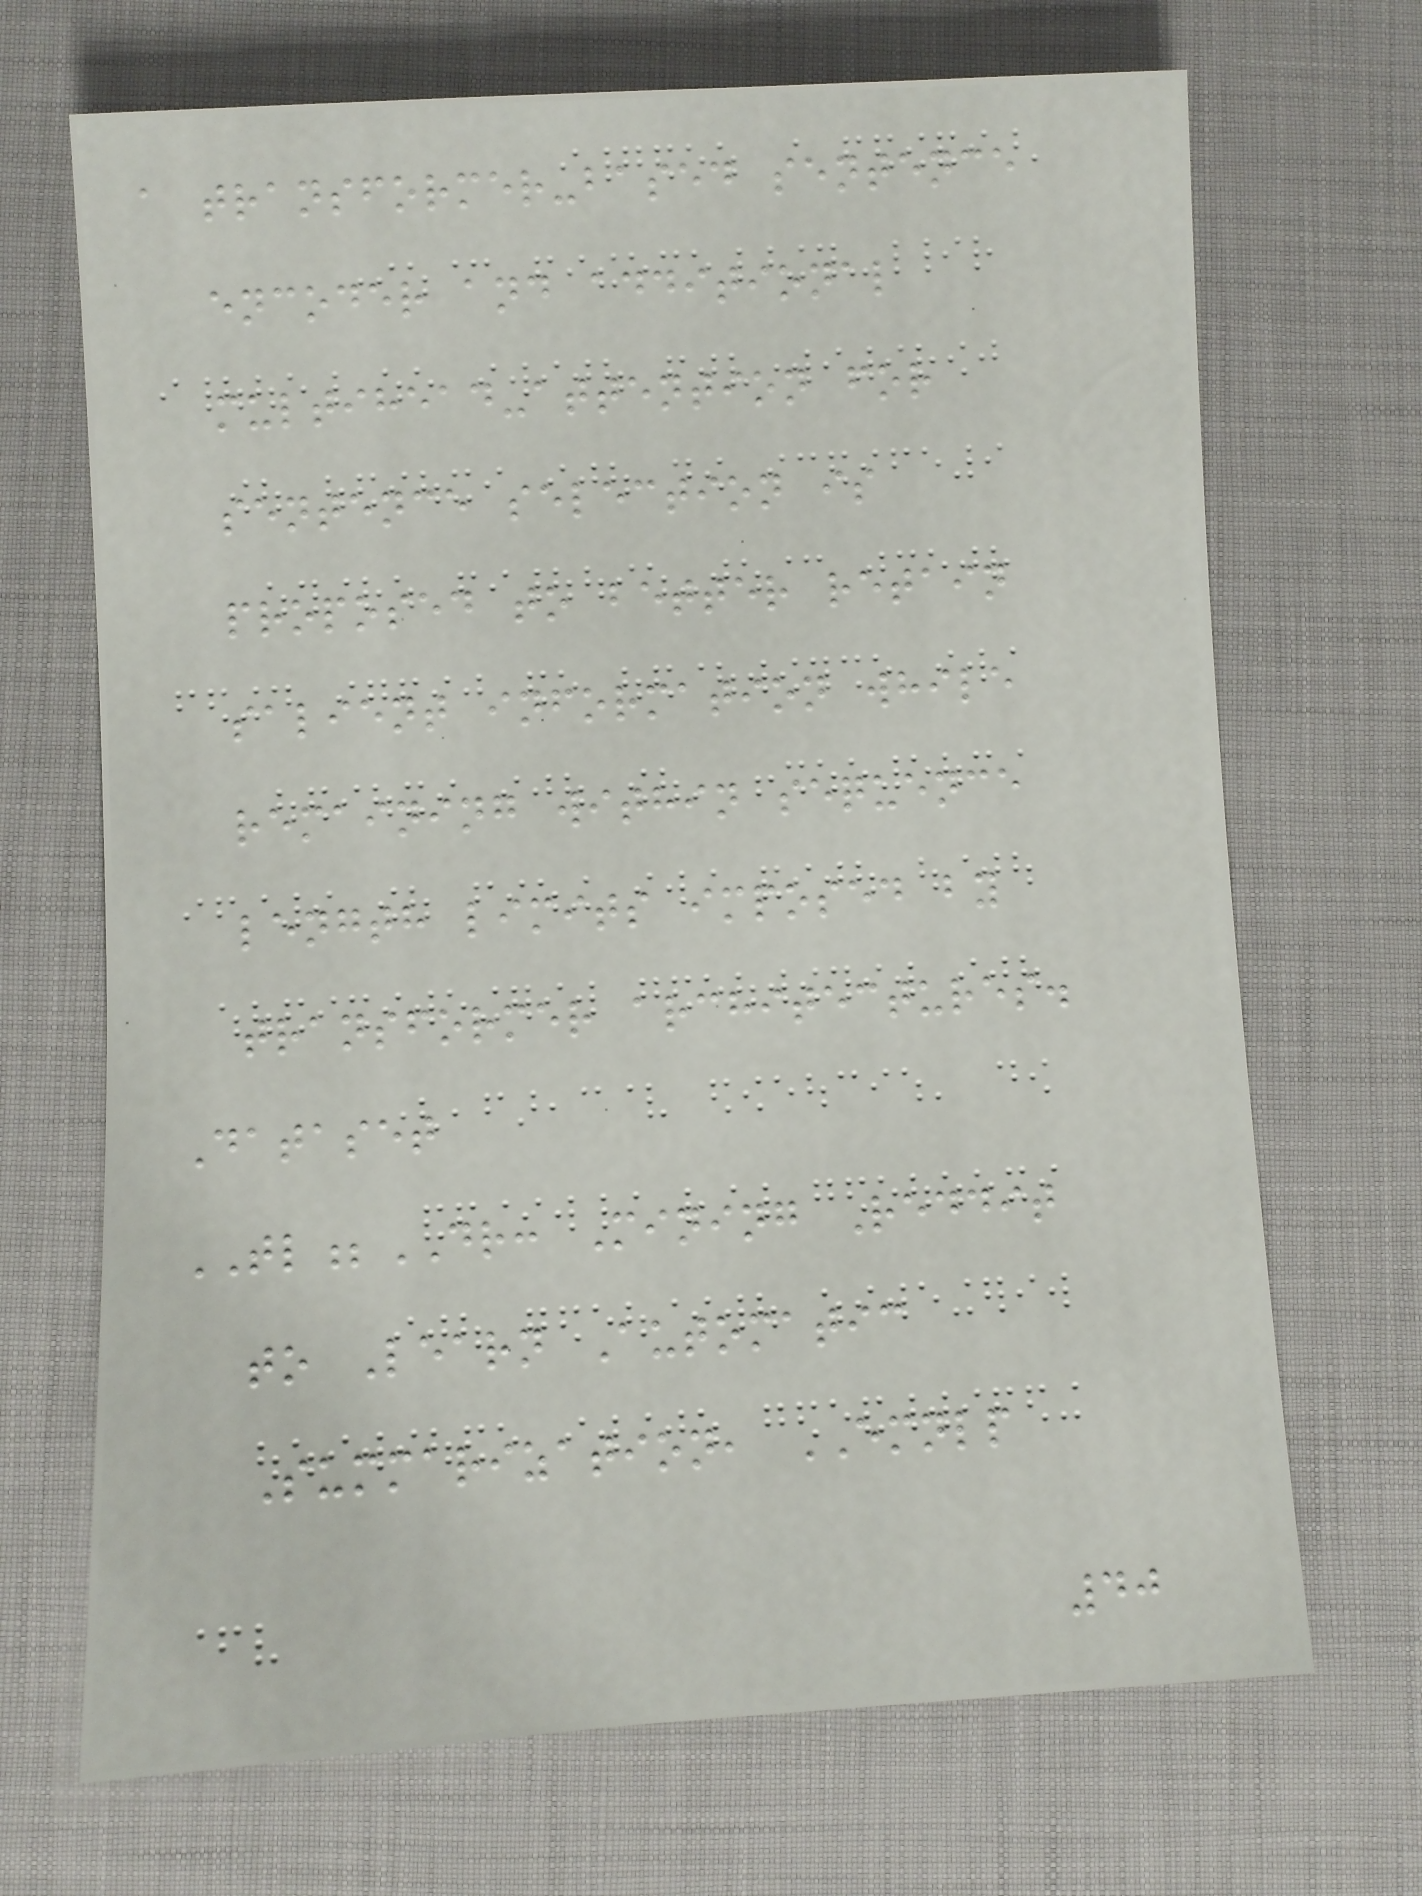a transformer-based sentence
encoder and additional
multihead-attention for
sentence selection is
proposed to better retain
salient information while
remaining within sequence
length limits imposed by
transformer architectures.
Dataset
TL;DR: Mining Reddit
to Learn Automatic
Summarization, EMNLP
40
